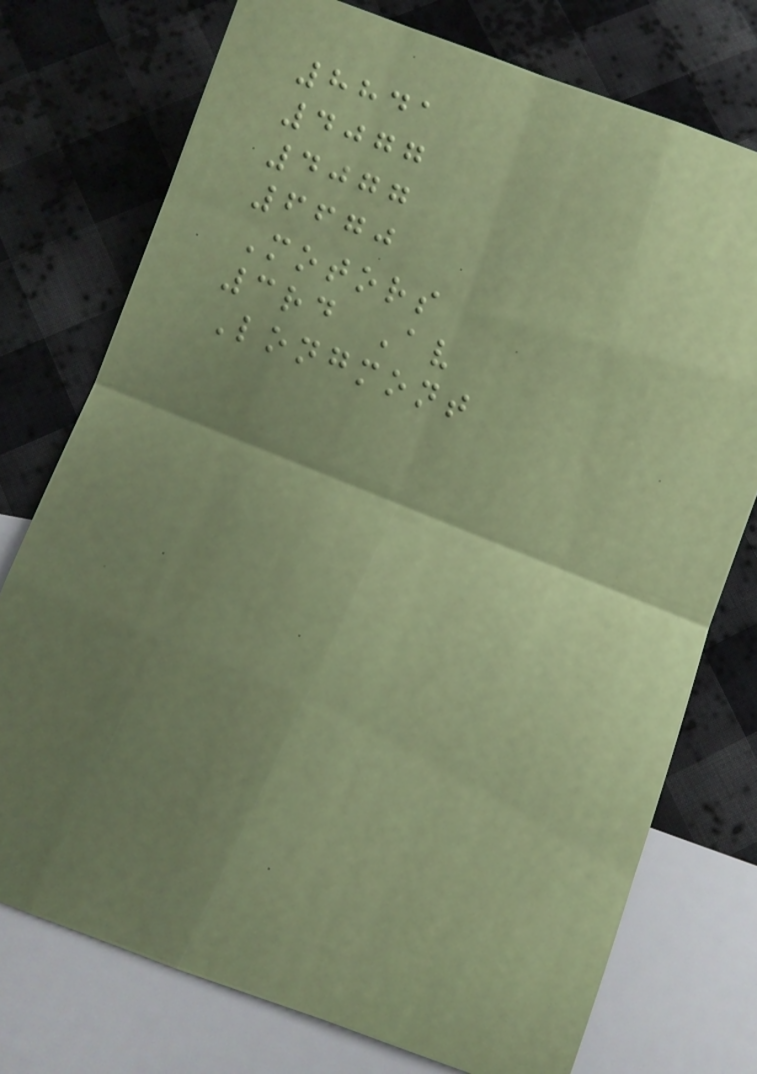8841
4077
4077
6670
Motors
3rd Av
Longmont
